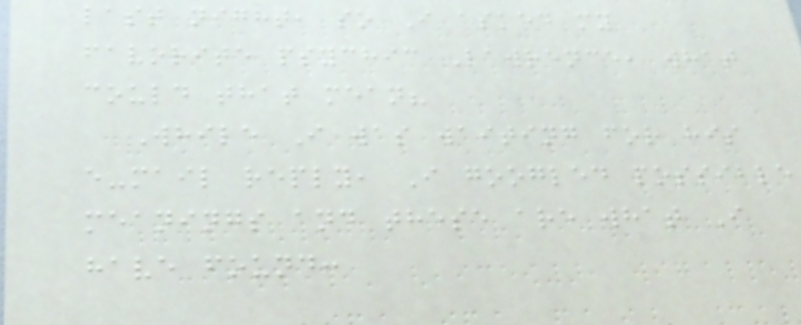last night, so I asked my
favorite psychic Lawrence, what
could that mean?
While I was waiting for his
e-mail reply, I googled possible
meanings and these are what I
have found:
